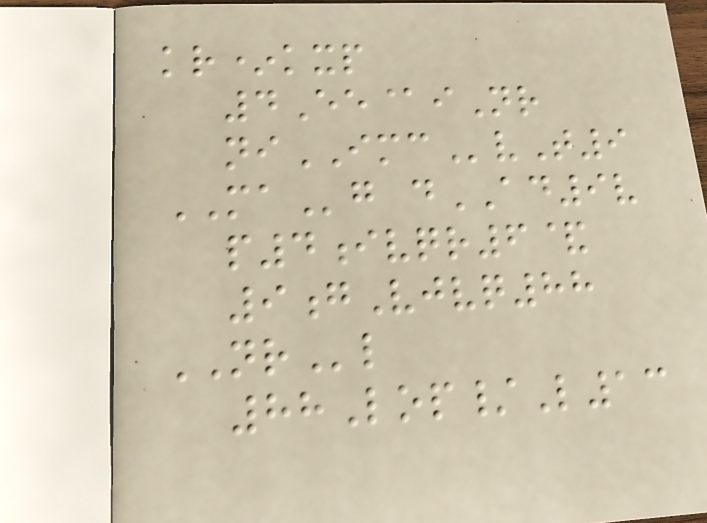kr*kxp
4Ee@iNr
niIMCvT9
MAg dAD9v
p4ivqr6&
9gVjvq88
NRl
88Lop/L13
